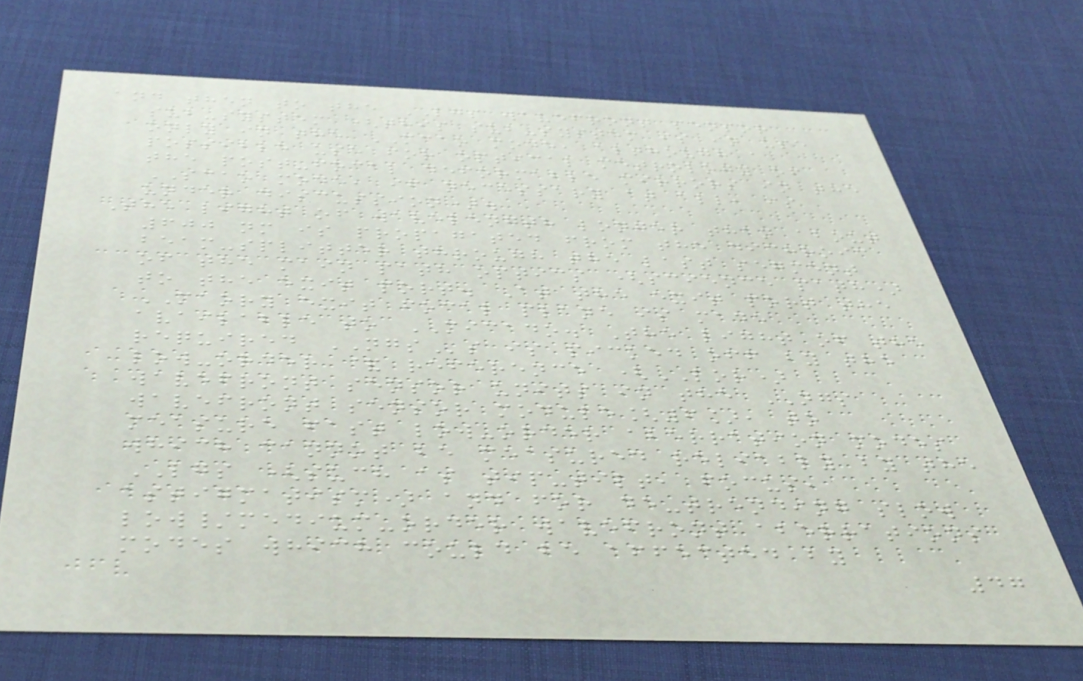and then to the LGS wavefront sensor
sub-system (this sub-system is in use
only in the MCAO mode, although a
possible use for optical metrology of
the post-focal deformable mirrors in the
SCAO mode, if necessary at all, is
under discussion).
The light of wavelength longer than about
600 nm is propagated from the dichroic
beam-splitter through the last segment
of the main path optics (science path)
to the exit port. At the exit port the
MAORY exit focal plane is made
available to MICADO. The light of the
required NGSs is picked off by the
low-order & reference (LOR)
wavefront sensor units in the NGS
wavefront sensor module[6], to
measure fast low-order aberration modes
which cannot be measured reliably by the
LGS (such as tip-tilt, focus,
astigmatism) and for de-trending slow
low/medium-order wavefront aberrations
modes which could be affected by
47
